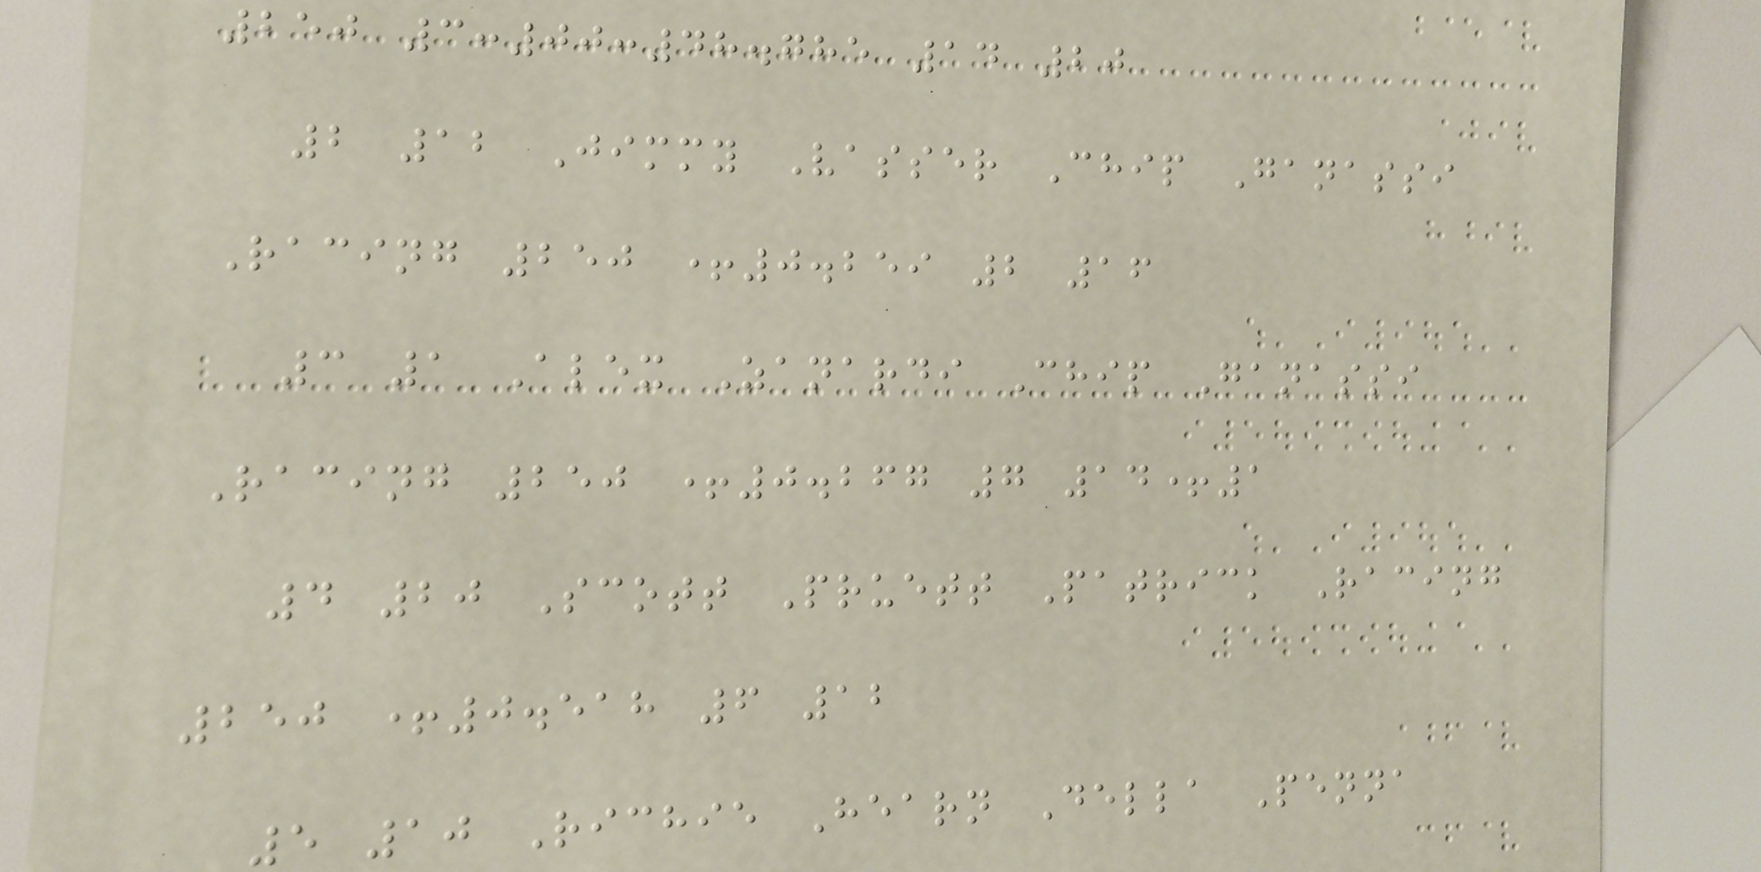250 3:00:48.785 14 20
2 12 Jimmy Vasser Chip Ganassi
Racing 250 +0.259 2 16
3 1 Alex Zanardi Chip Ganassi
Racing 250 +0.267 7 14+1
4 20 Scott Pruett Patrick Racing
250 +0.518 6 12
5 10 Richie Hearn Della Penna
